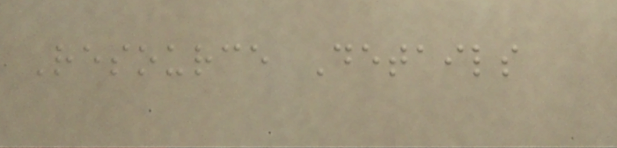Resource Details
